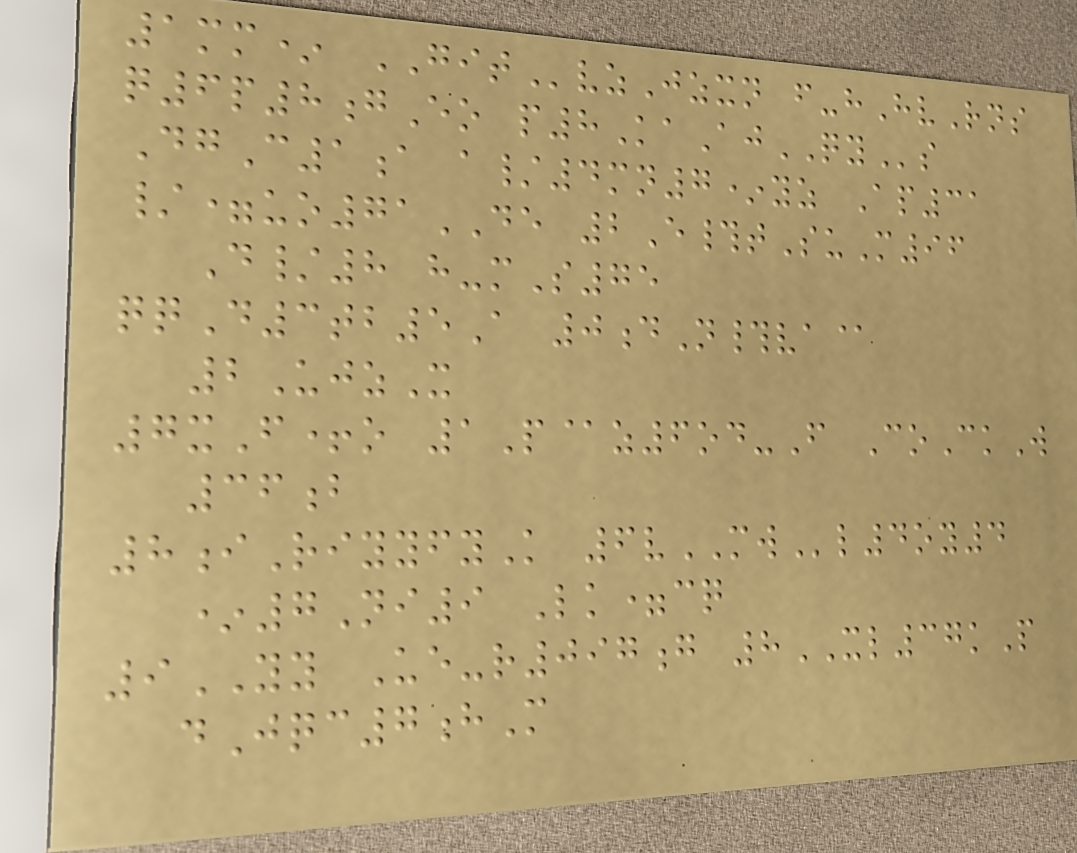1mm* GITvzJzxn f-hHvRns
q6p8gEo p8KaAjQYs
DgC1a a/4mn7*yz Ap31
/=uo71DE 2E#tSuM96
D/8 h-mS75
qqD3tb5A 0dN#va@
2UjzX
7xF+o 1P@z6od-F CoCkW
36b
8iRiyyfyK 6vMWl4oy4
*7Ni9 Lk=cq
9YY Ue-r097g 8XL37kP
dJqc7hM
